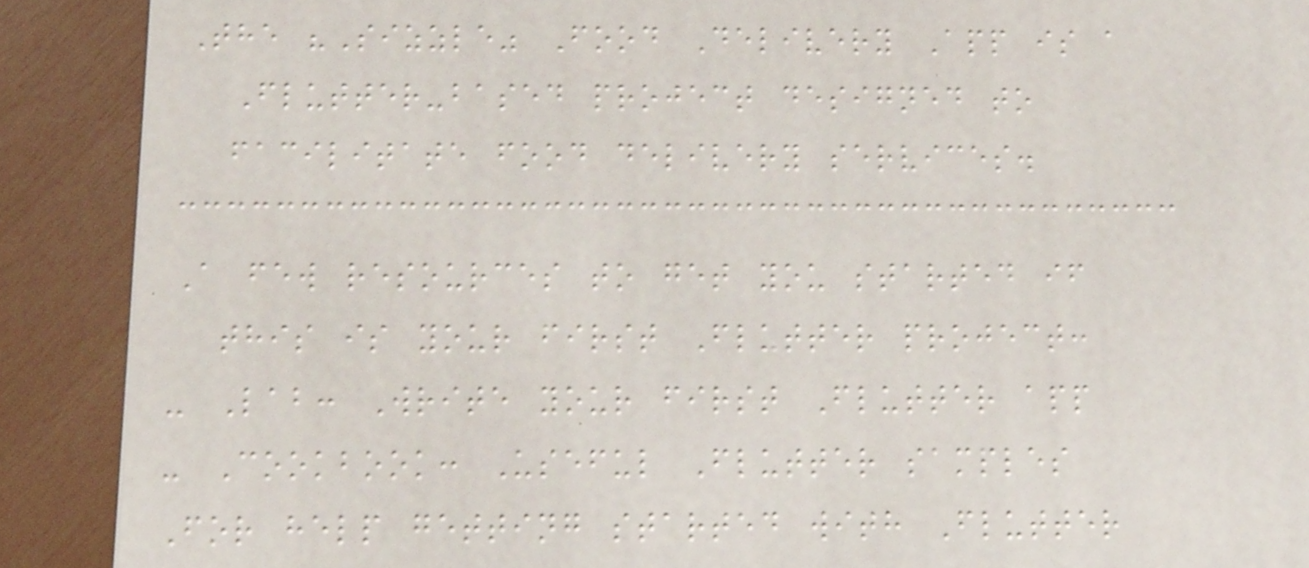The "Sizzle" Food Delivery App is a
Flutter-based project designed to
facilitate food delivery services.
A few resources to get you started if
this is your first Flutter project:
- Lab: Write your first Flutter app
- Cookbook: Useful Flutter samples
For help getting started with Flutter
